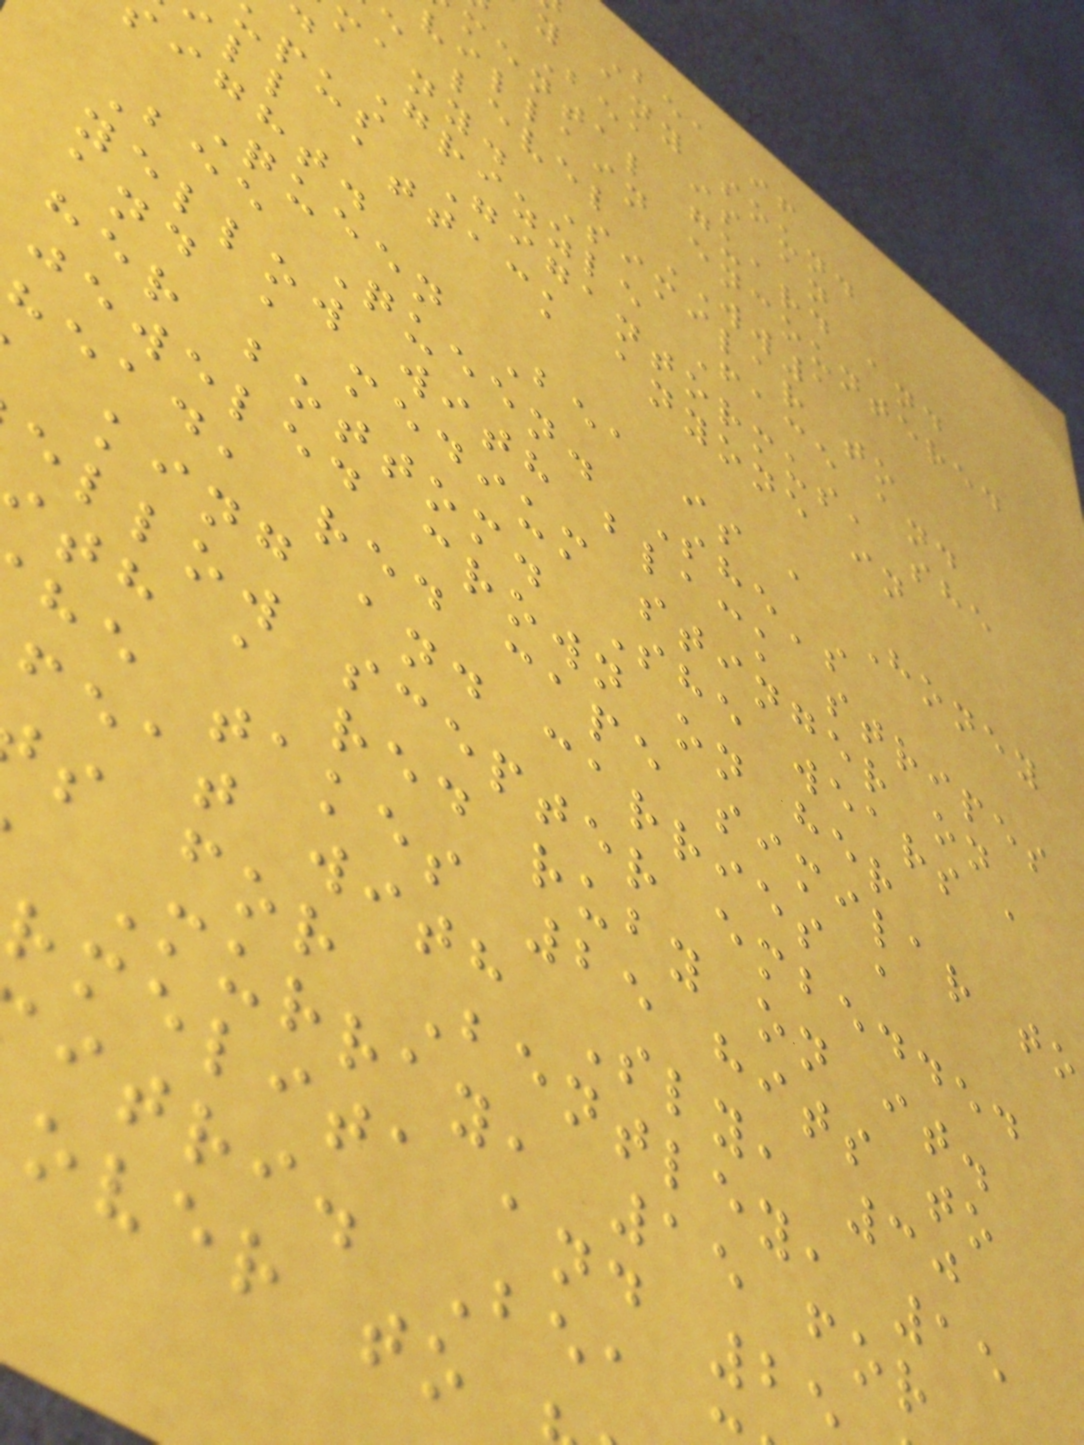Bea if
y any sound
Bea is an
mental guard and
villain encountered
e level WW1
many. Similar to
d Grizzle Face and
pus Gigantormus, she
ll attack anyone in
ight.
Queen Bea is a Honey
Bee Queen. She's
yellow with black stripes
and a medium stinger on
her bottom. She wears a
jeweled crown on her
head, red cape similar to
king and carries a
ellow scepter embedded
th a red ruby on it.
he takes 25 hits to
feat with Sly, 30
s for Bentley, 15
Murray, 15 for
rmelita and 2
itri. Bea
over to
